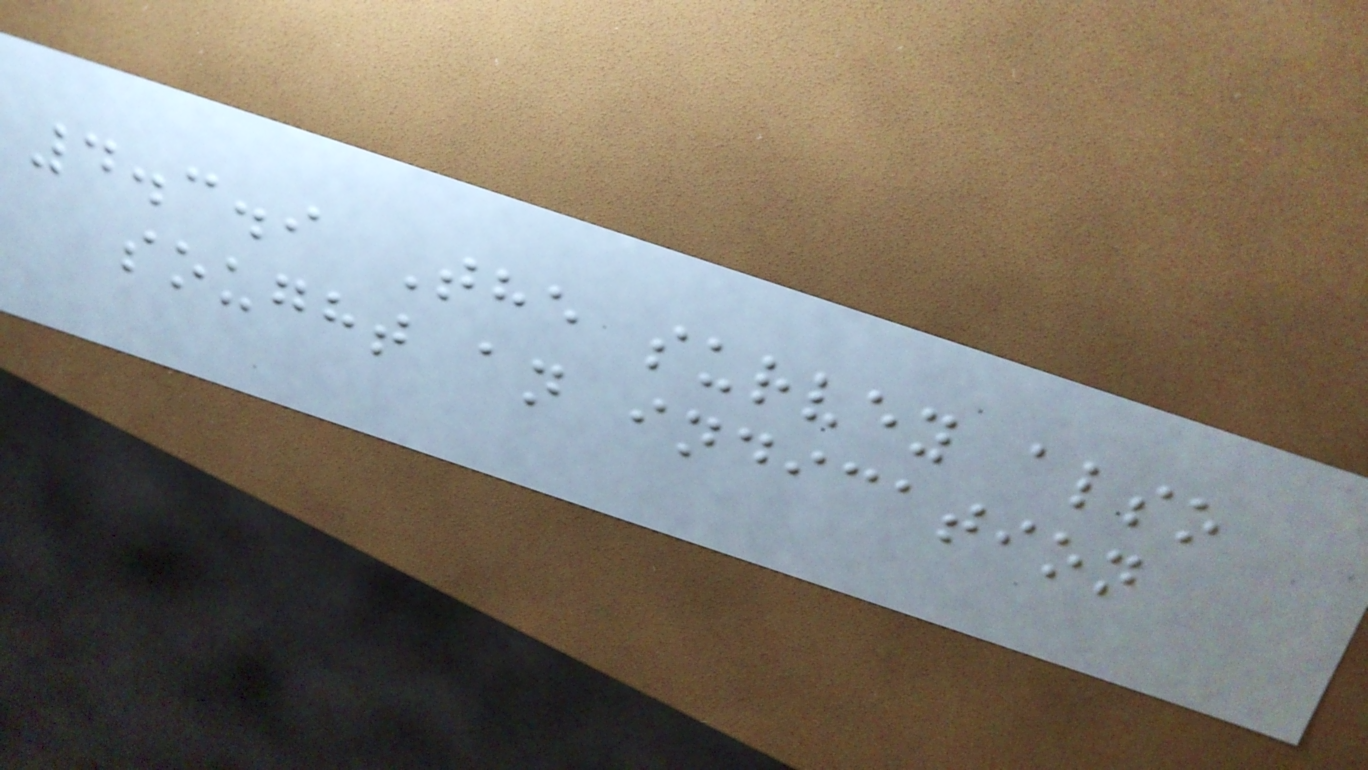4.3.9 The survey also
sought an indication
